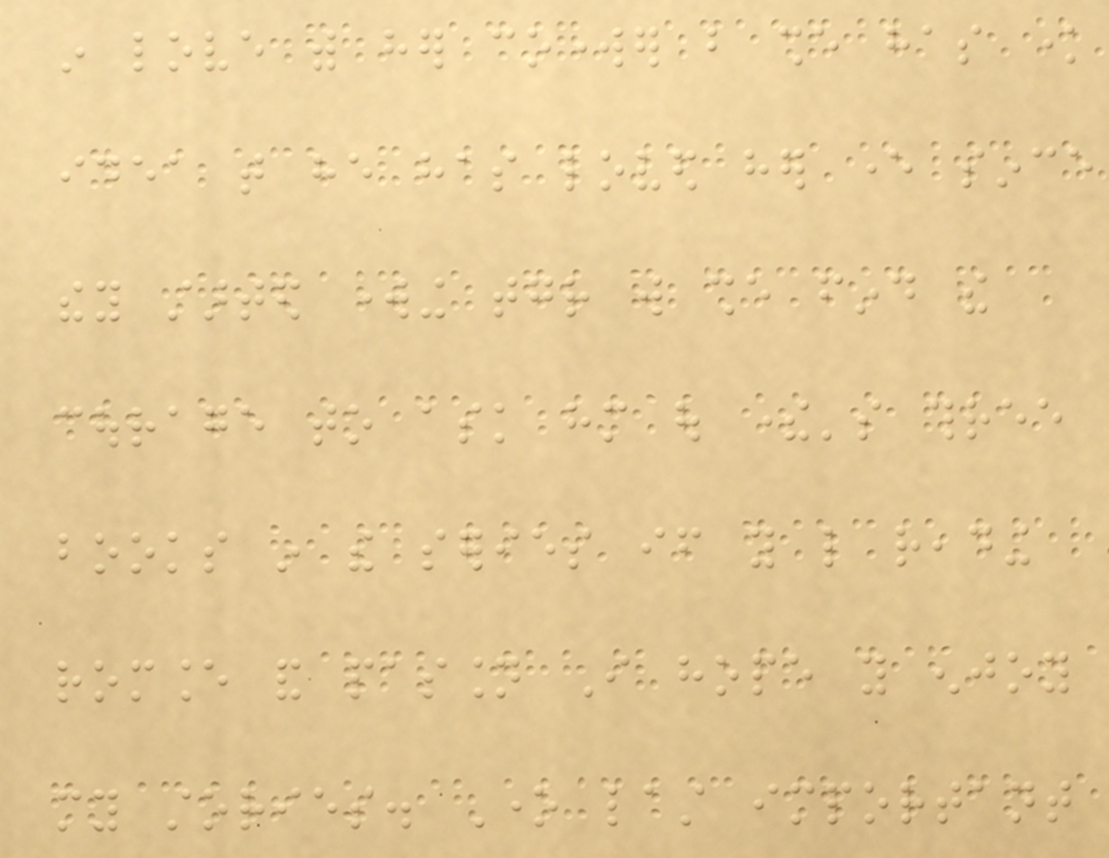in love with her coworker but she has know
idea that he has loved her ever since
they started working together will she find the
courage to ask him out there's three
books in the series if you like reading
romance and passion I hope you enjoy
my stories. One last important
